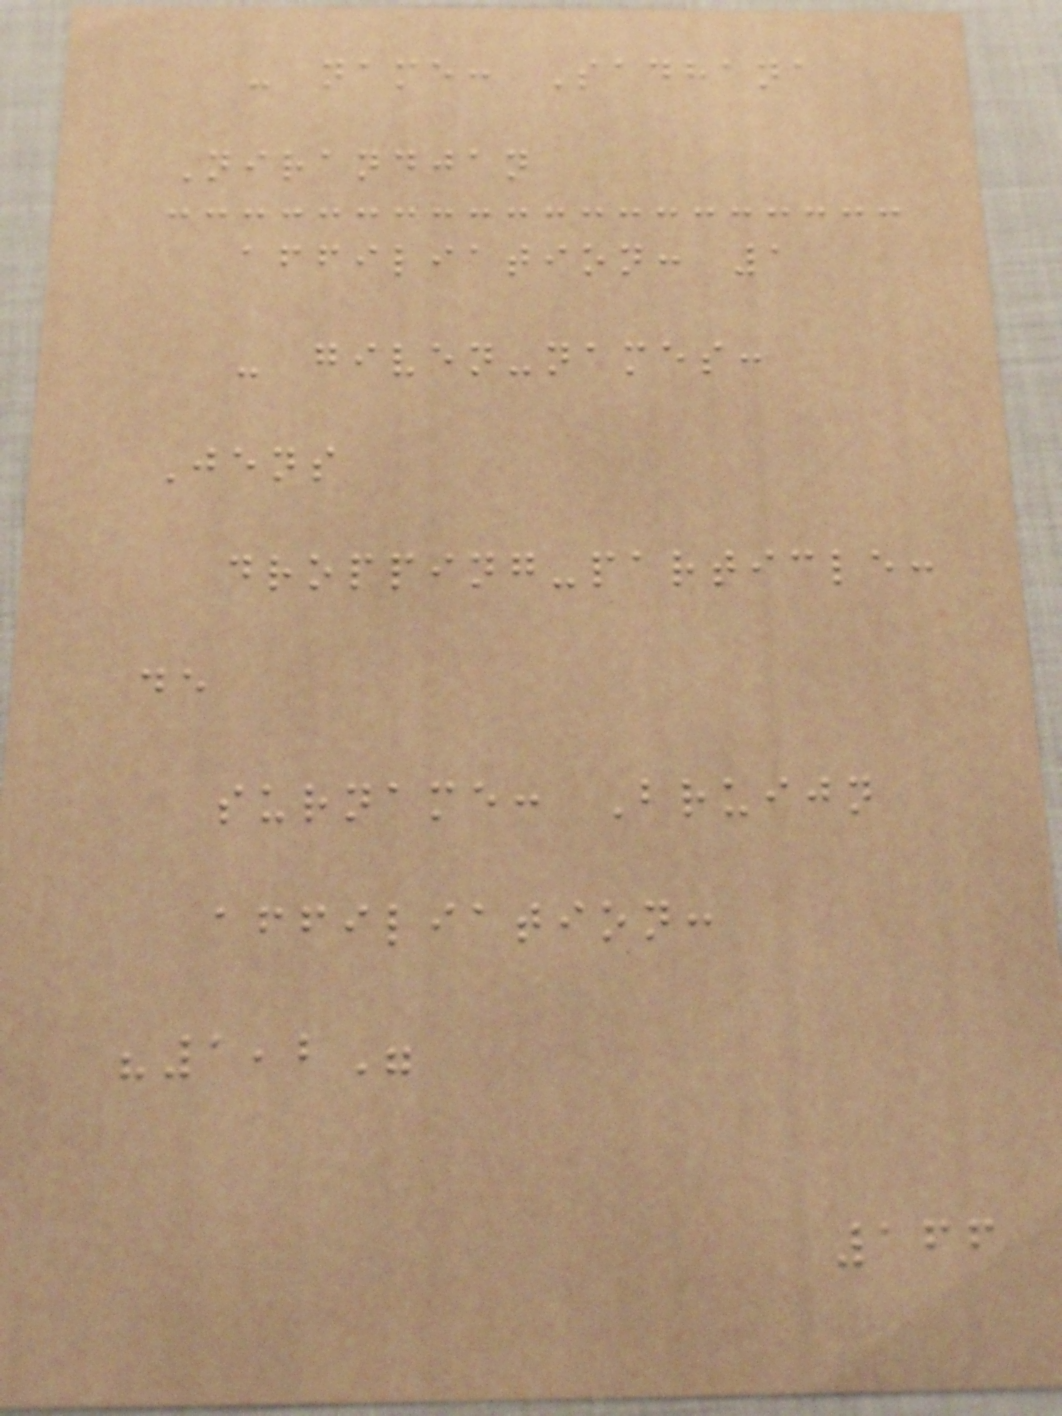- name: Sadhana
Nirandjan
affiliation: 1
- given-names:
Jens
dropping-particle:
de
surname: Bruijn
affiliation:
"1,2"
166
